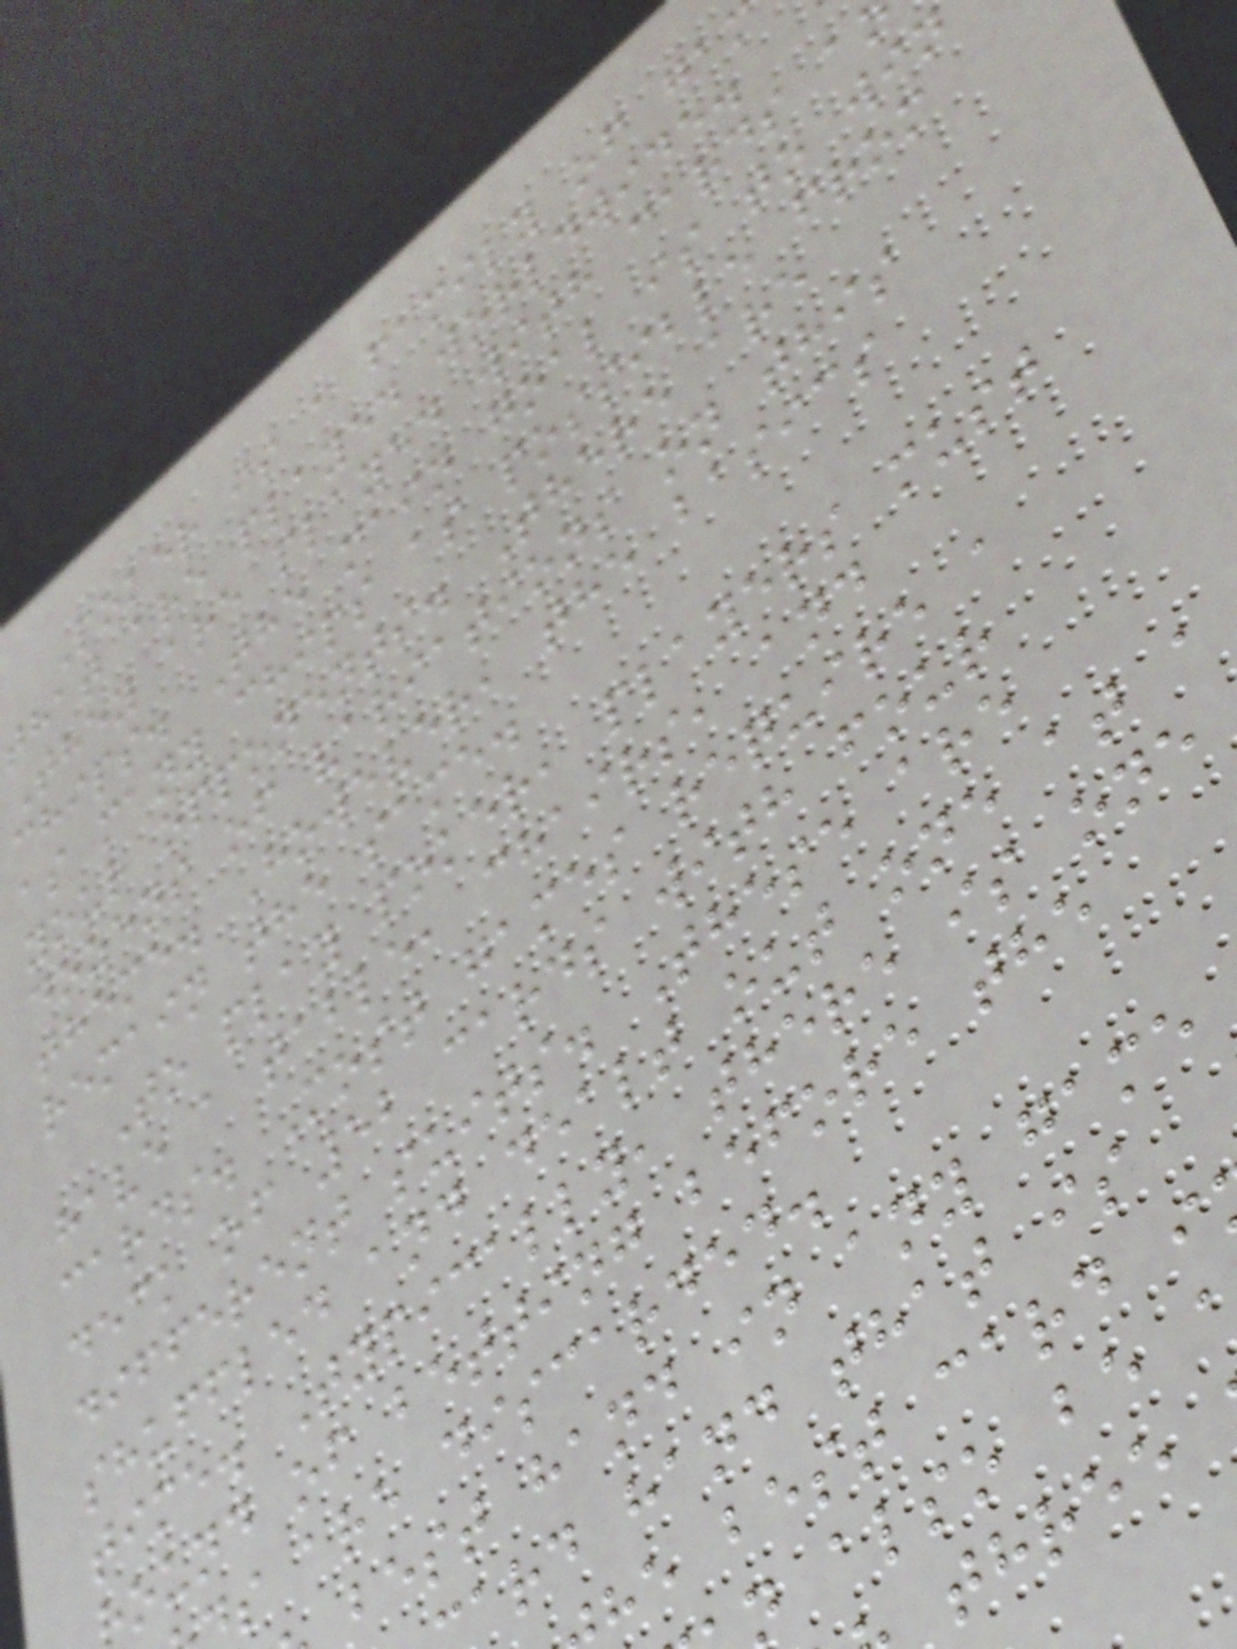Poker is a family of ga
that are played worldwide.
They are played with cards a
chips. The main goal is to win
as many chips as possible from
your opponents. There are
dozens of variations on this
theme. However, the basics
remain the same.
To play poker, players must
have a table, chairs, and
cards. Most games require a
deck of 52 cards with four
different suits. These are
shuffled and dealt out one at a
time. Typically, there is one
ound of betting before the
s are discarded.
best hand in any game
ard hand that is
he best card i
also be
